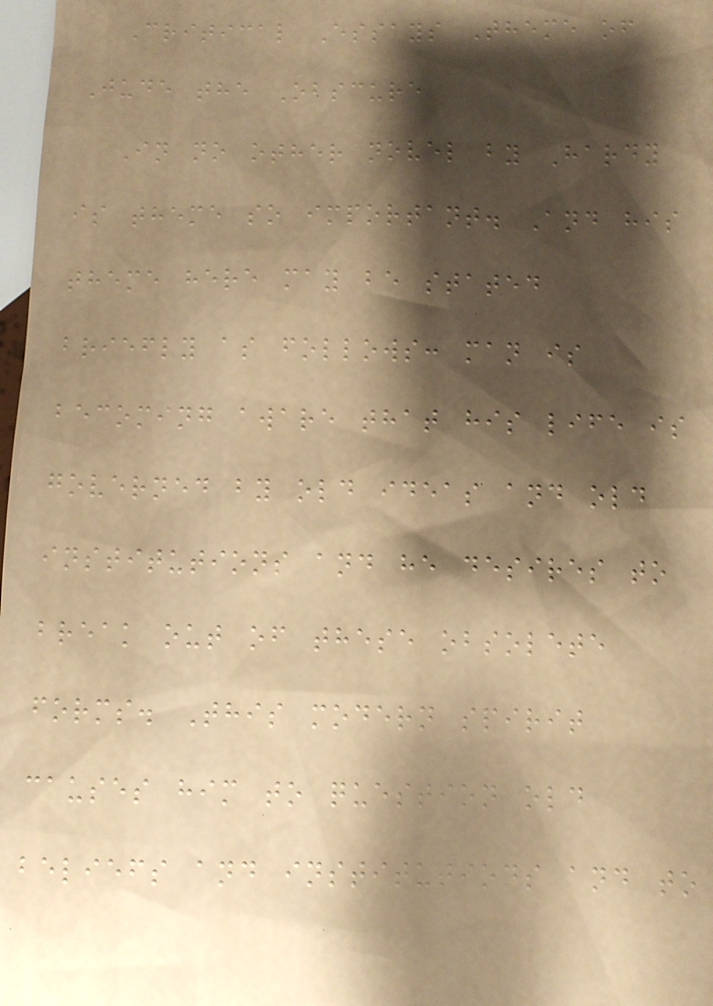Critical Essays Theme of
Jude the Obscure
In no other novel by Hardy
is theme so important. And his
theme here may be stated
briefly as follows: man is
becoming aware that his life is
governed by old ideas and old
institutions and he desires to
break out of these obsolete
forms. This modern spirit
causes him to question old
beliefs and institutions and to
